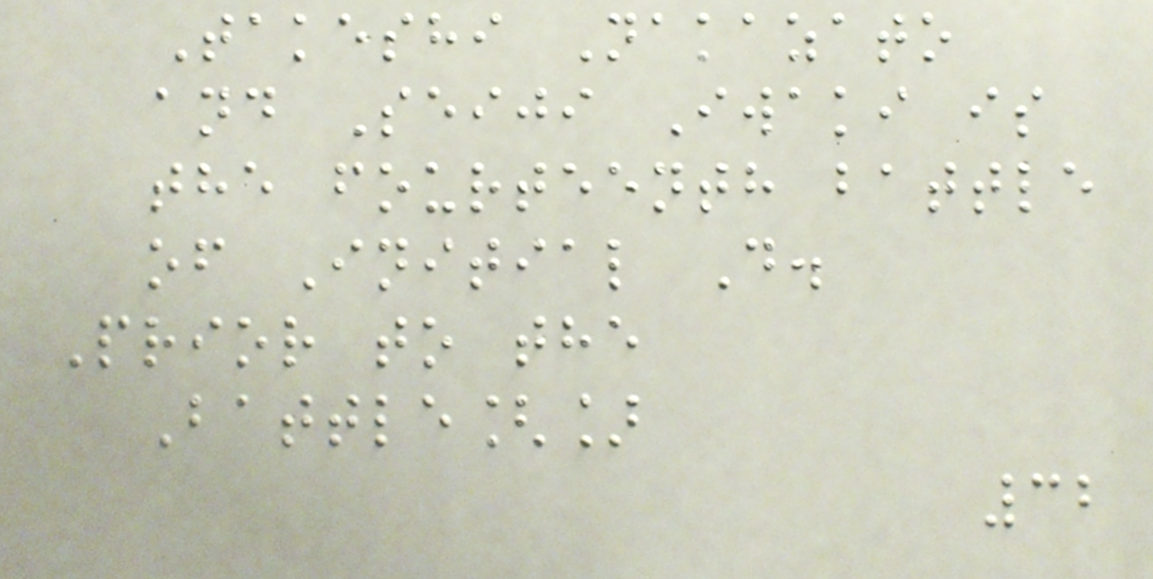Takeshi Nakazato
and Seiji Iwaki is
the fourteenth battle
of Initial D.
Prior to the
Battle[]
32
